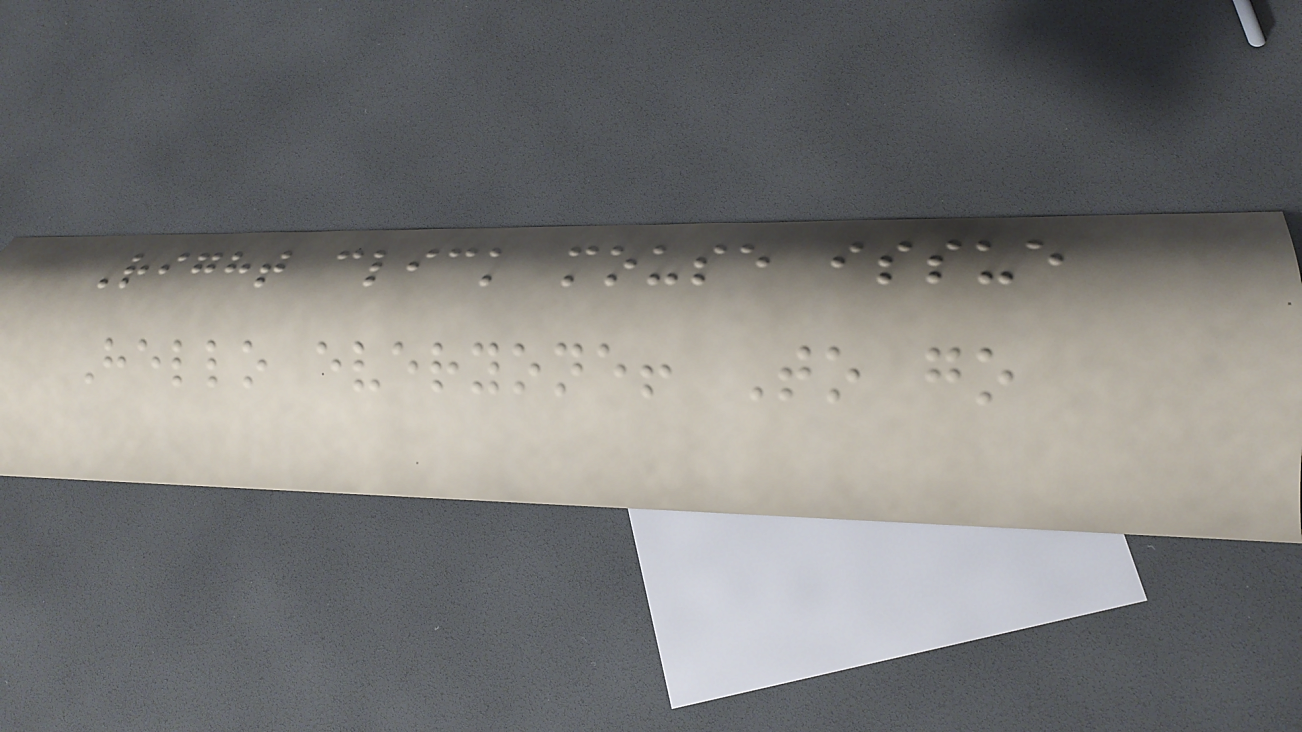Right click mouse issue
Hello everyone! To go
